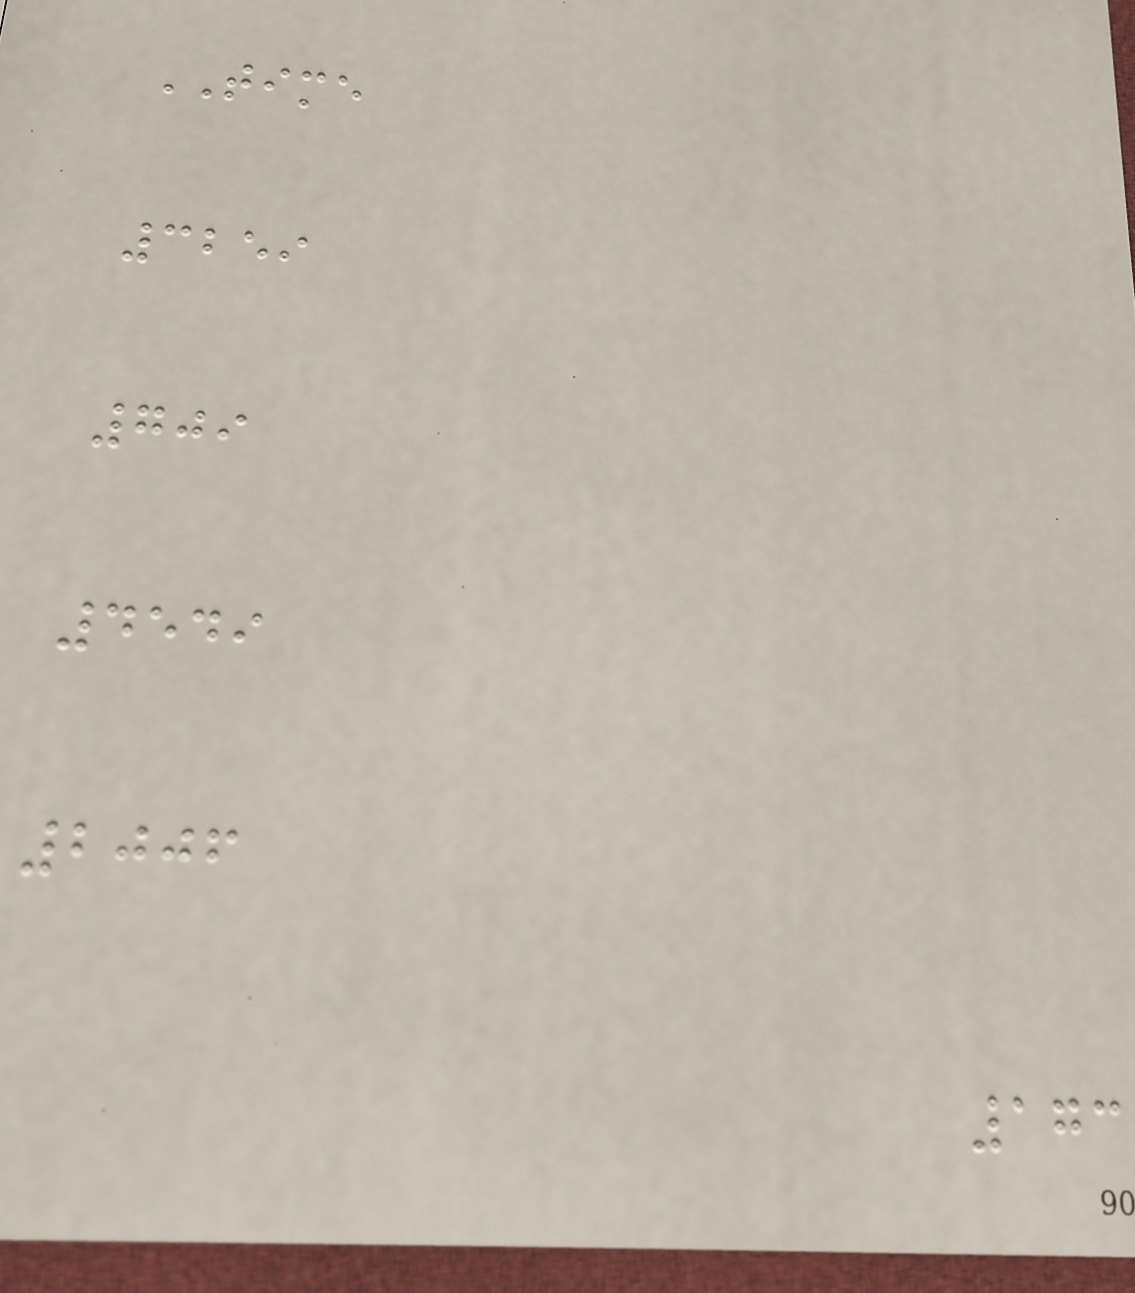TIME
3259
709
4549
2006
173
